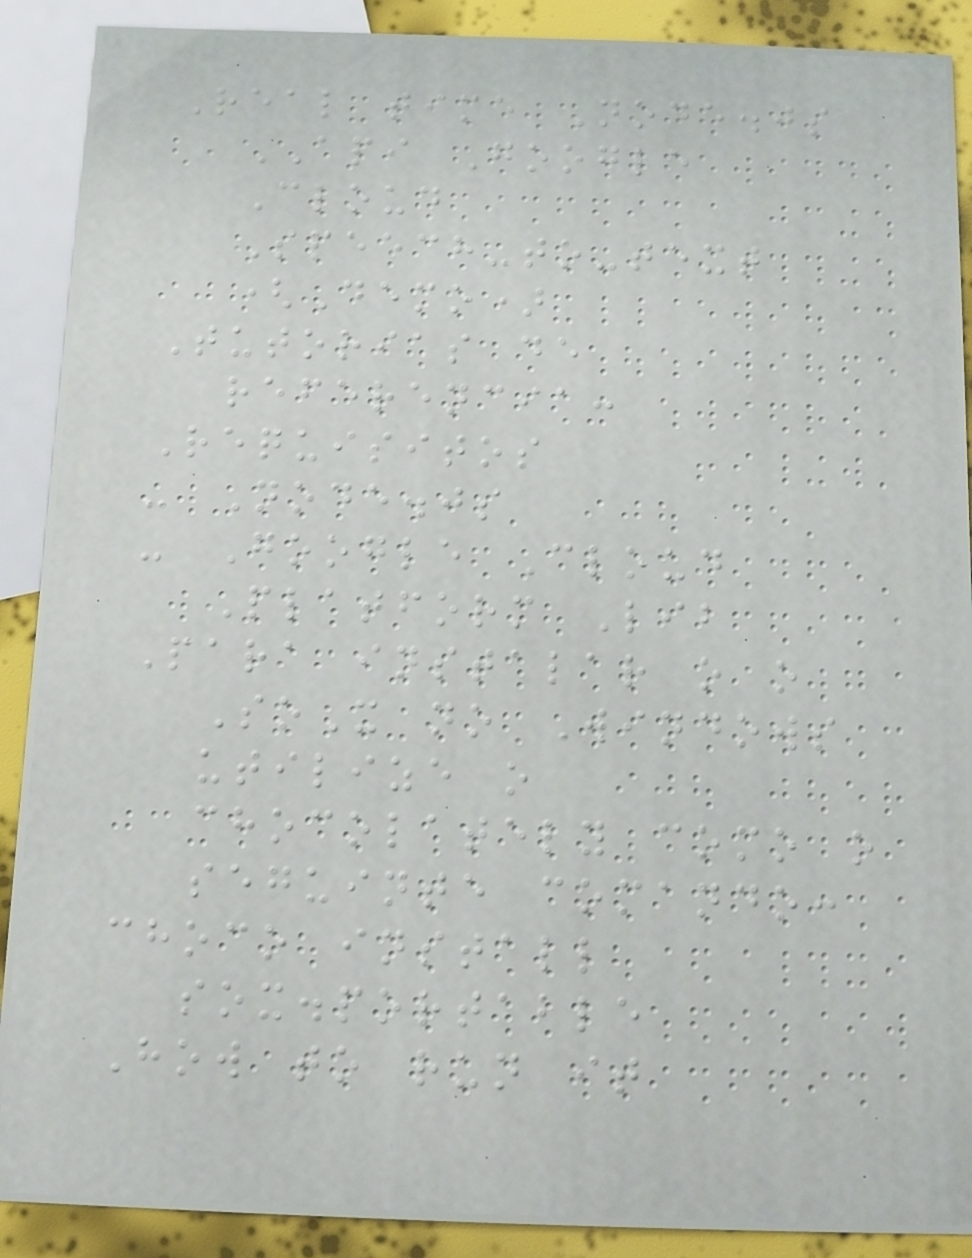Real time Node.js
API Google
Cloud
Speech-to-text
(Demo)
Tutorias de
referencia:
Requisitos
- Node.js
- Google Cloud
Platform Lib
Para instalar o o
SoX no Windows
utilize o
chocolately como o
seguinte comando:
choco install
sox.portable
How to run it
